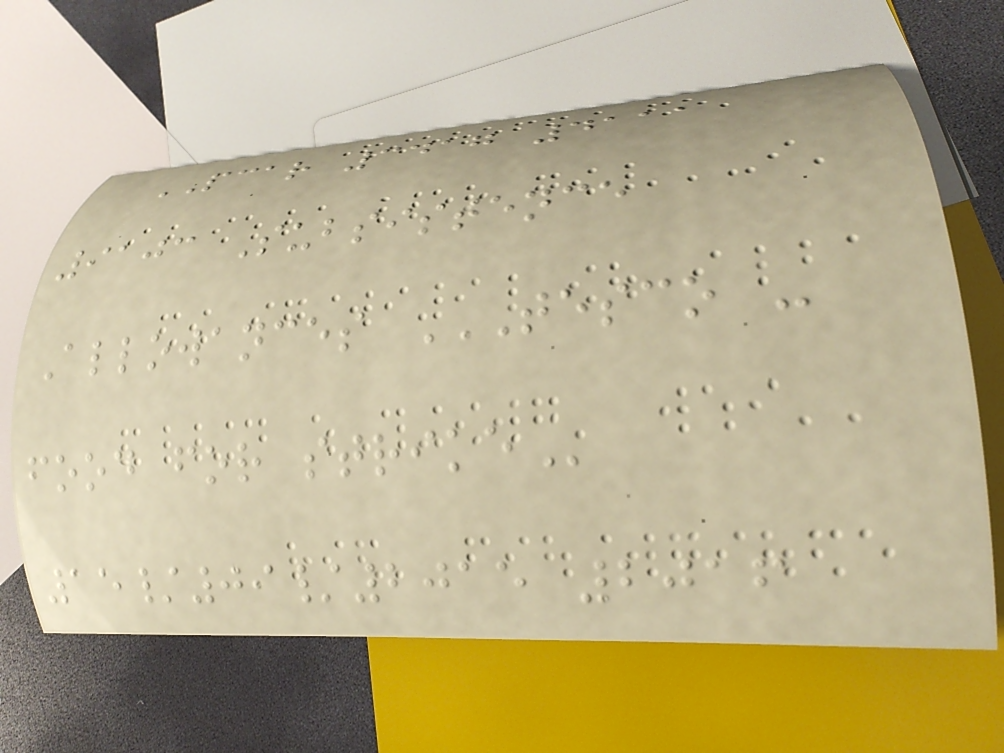PCAR 3417 4111
9103 Subsistence
Allowances TESCO -
FOOD FOR STRIKE
15/09/2015 2016
